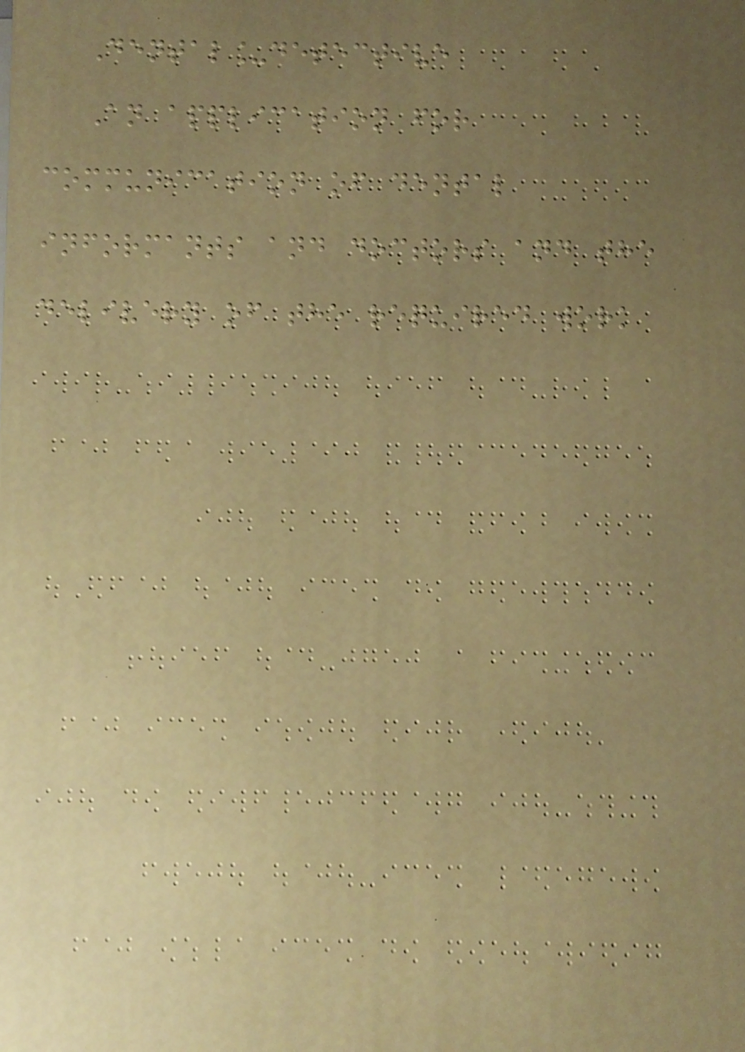Dental_detective
An application for
communication of dental
informants and doctors and the
delivery of the required work
